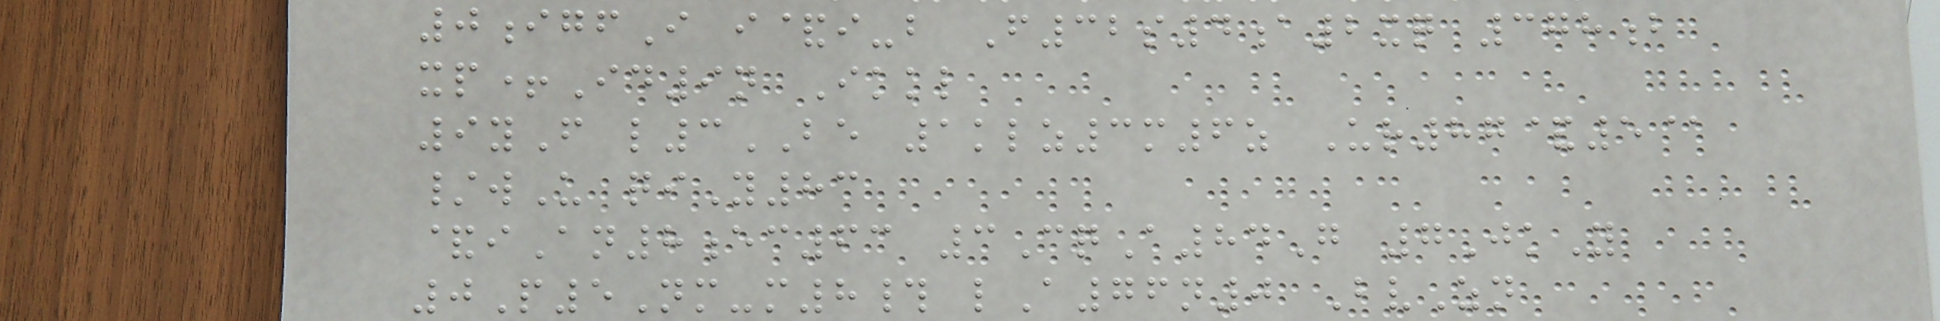0igfI i&i-b F32s4a2xq 378b
xp+Id9n Ikkl
9yF l3BE 1klz3m6z Ur87&5@
/wU qiY83
&iAn8ec63 3CqA84G 7JkY
0P5Nm-m8# lA76n0 BvZn
